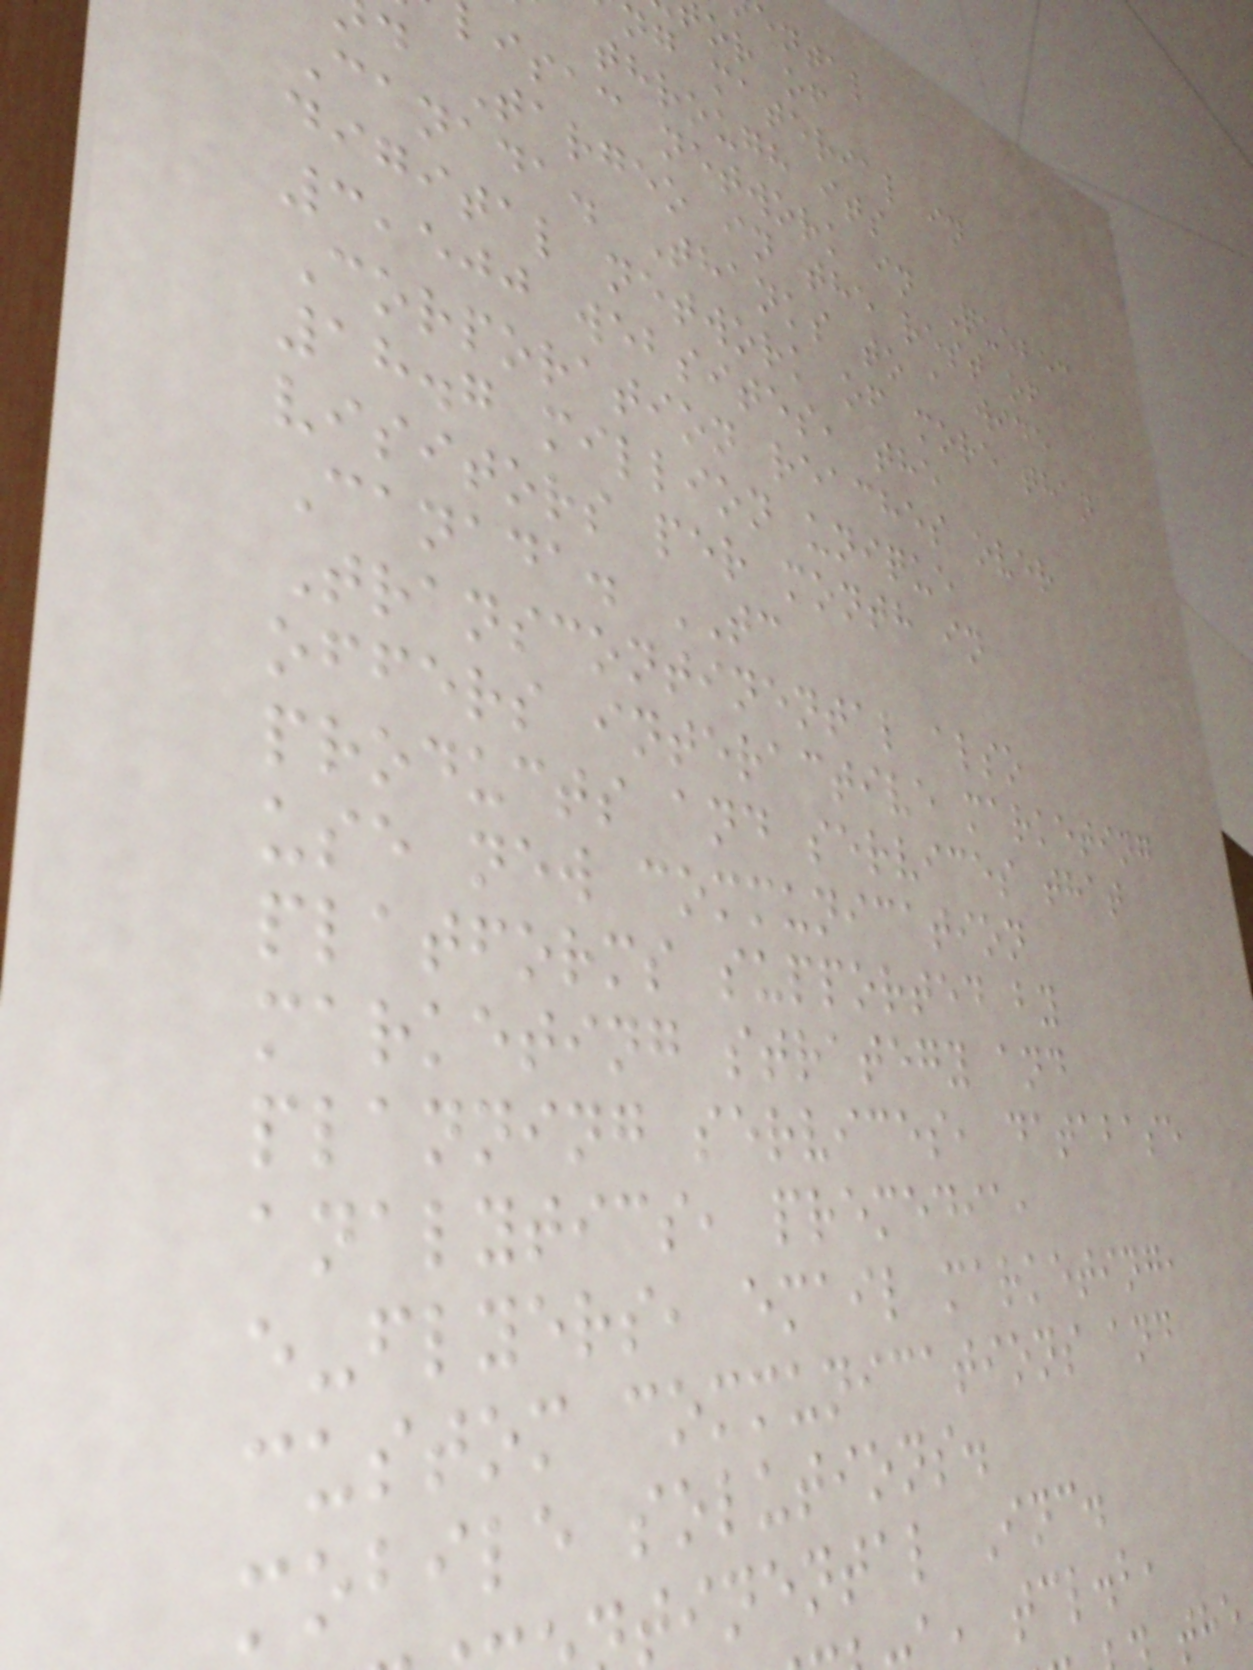or of
ng material in
through its
isac network in Quebec
d Targeo in the rest of
Canada. Thanks to a wide
digital network of more than
3,500 websites, the
Corporation reaches over
18.7 million unique
visitors per month in
Canada. TC
Transcontinental also
offers interactive marketing
products and services that
use new communication
platforms supported by
marketing strategy and
planning services, database
analytics, premedia,
e-flyers, email marketing,
custom communications and
mobile solutions.
tinental Inc.
, tcl.b,
